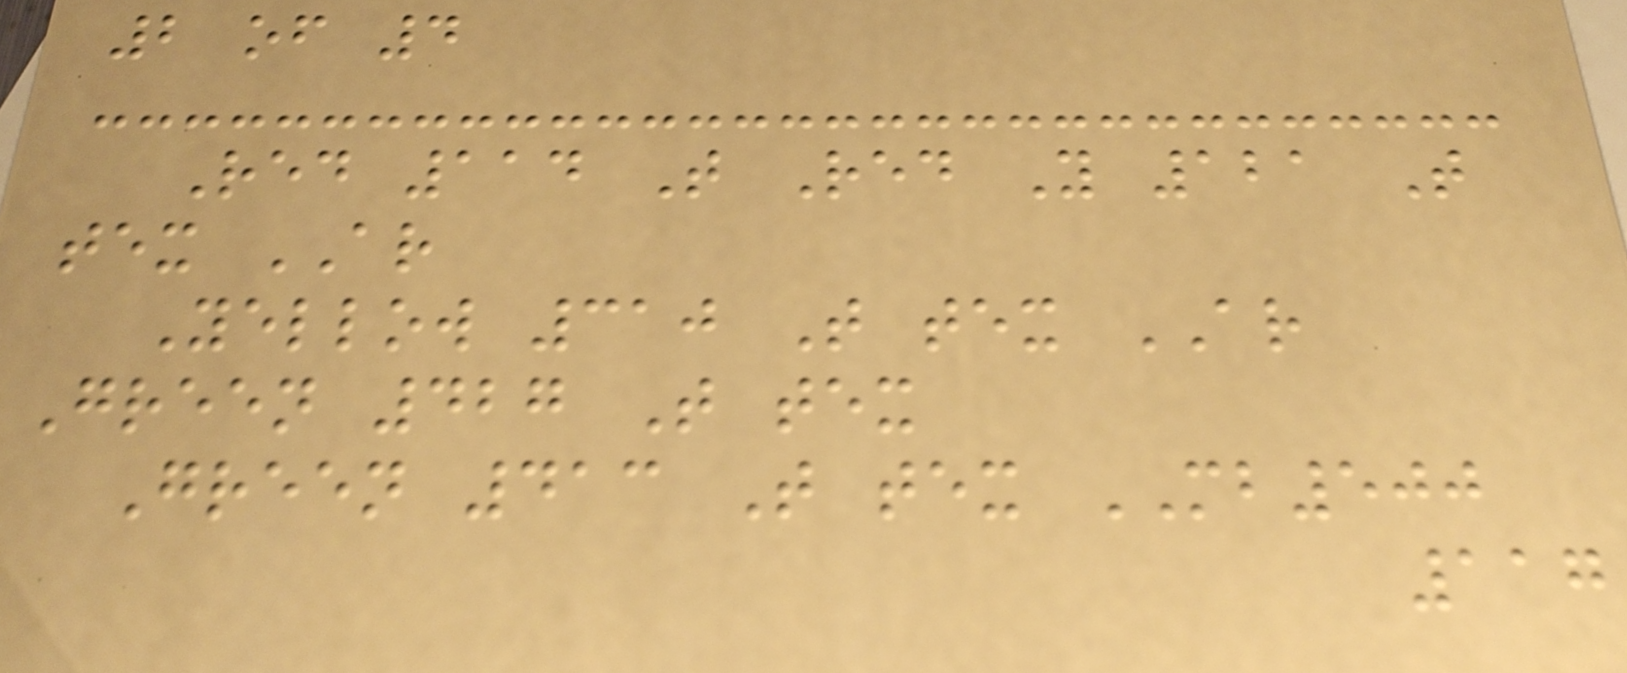2 of 4
Red 114 T Red Y 121 T
tex AR
Yellow 310 T tex AR
Green 427 T tex
Green 413 T tex MB500
117
